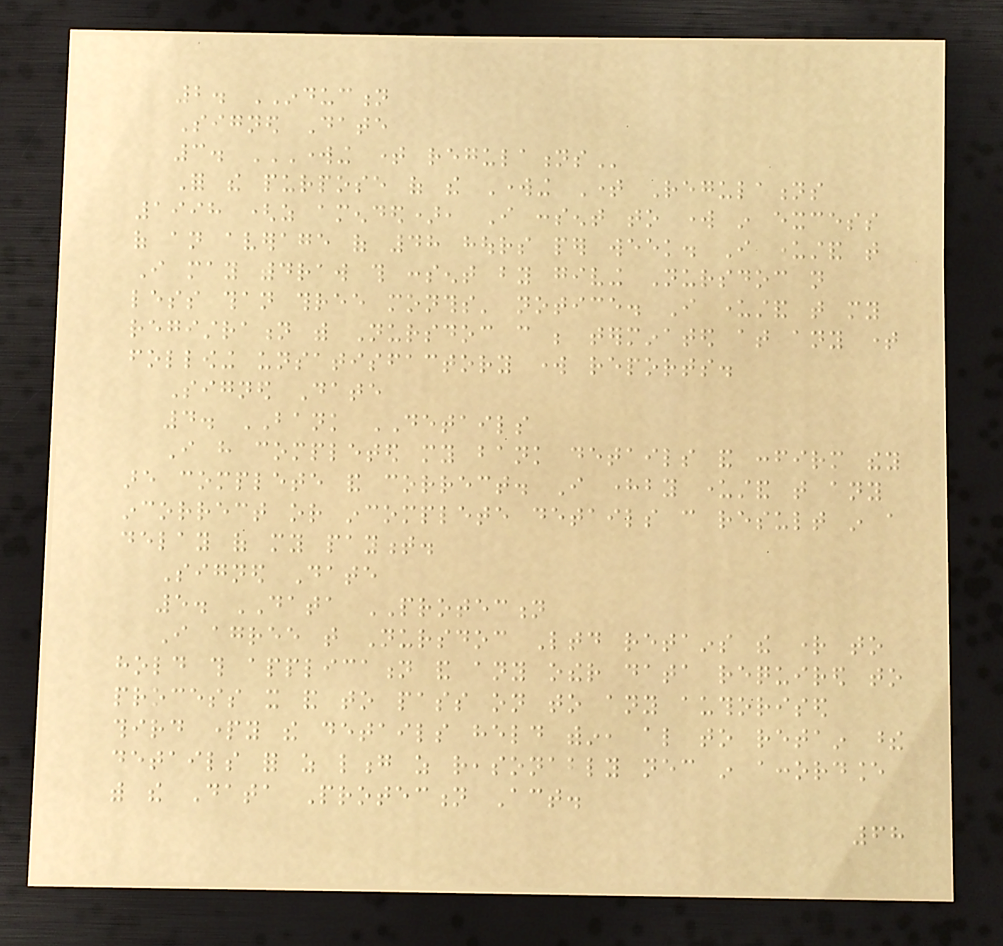2. INDUCTION
Signed Date
3. WORKING TIME REGULATIONS
For the purpose of the Working Time Regulations
1998 (as amended), I consent to work in excess
of an average of 48 hours per week. I understand that
I may withdraw this consent by giving Nursdoc not
less than three months' notice. I understand that my
registration with Nursdoc can be terminated at any time
following unsatisfactory work reports.
Signed Date
4. BANK DETAILS
I have completed my bank details and confirm they
are complete and correct. I hereby understand that any
incorrect or incomplete details can result in a
delay of my payment.
Signed Date
5. DATA PROTECTION
I agree that Nursdoc Ltd retains the right to
hold this application and any other data required to
process it and to pass on to any authorised
third party the details held within, also to retain these
details for as long as reasonably necessary in accordance
with the Data Protection Act.
68
